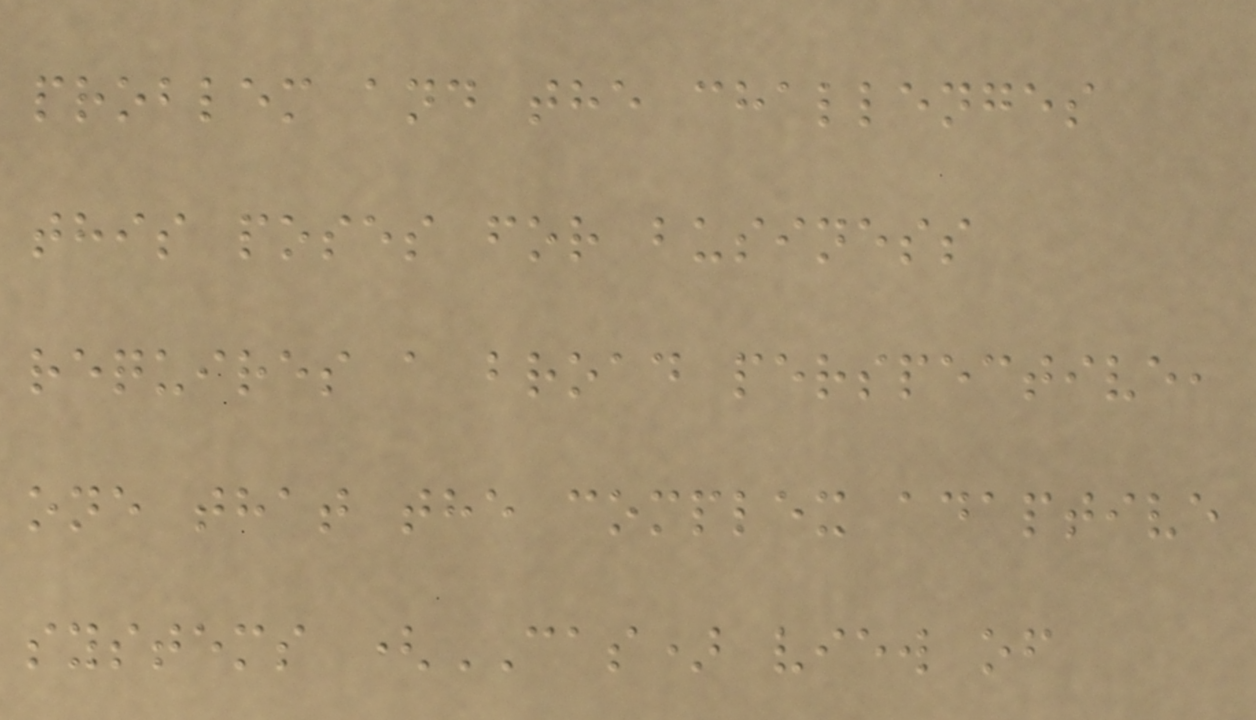problem and the challenges
this poses for business
requires a broad perspective,
one that the complex adaptive
systems (CAS) view of
